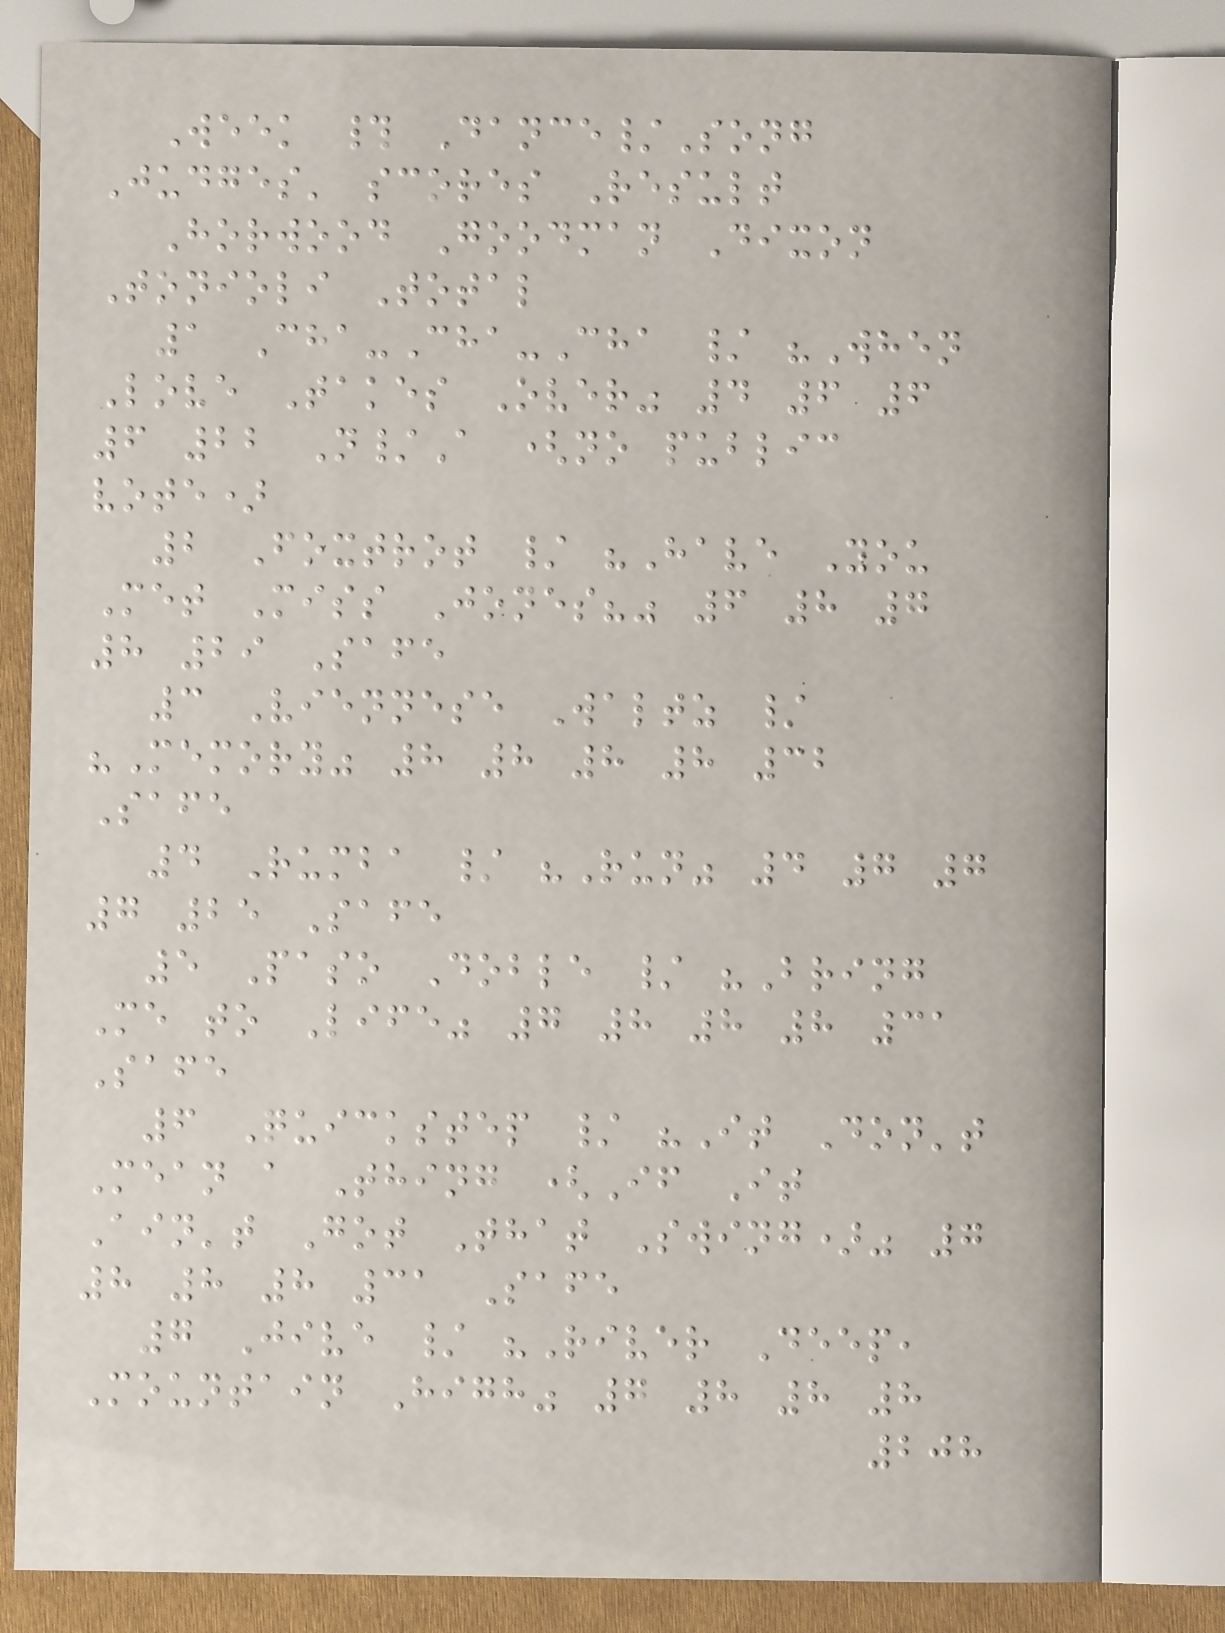Week # Dance/Song
Judges' scores Result
Horwood Goodman Dixon
Tonioli Total
1 Cha-Cha-Cha / "When
Love Takes Over" 4 6 6
6 22 N/A (no public
vote)
2 Foxtrot / "Have You
Met Miss Jones?" 6 8 7
8 29 Safe
3 Viennese Waltz /
"Memory" 8 8 8 8 32
Safe
4 Rumba / "Run" 4 7 7
7 25 Safe
5 Paso Doble / "Bring
Me to Life" 7 8 8 8 31
Safe
6 Quickstep / "It Don't
Mean a Thing (If It
Ain't Got That Swing)" 7
8 8 8 31 Safe
7 Jive / "River Deep,
Mountain High" 7 8 8 8
208
